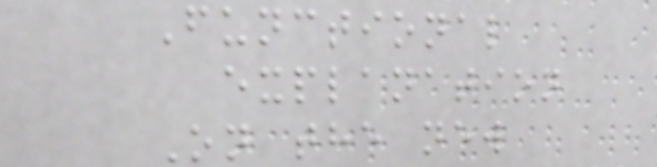Functional
explanation
On the new
